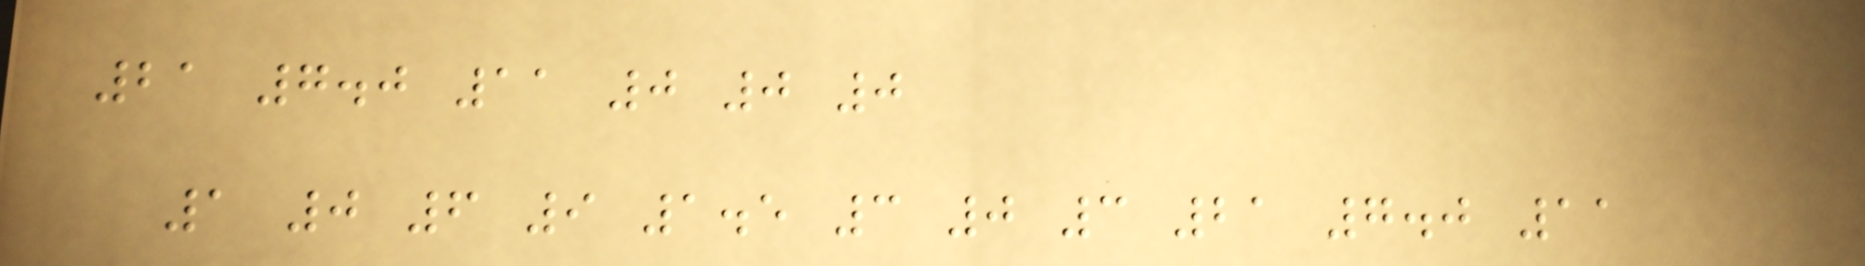21 7.0 11 0 0 0
1 0 6 9 1.5 3 0 3 21 7.0 11
